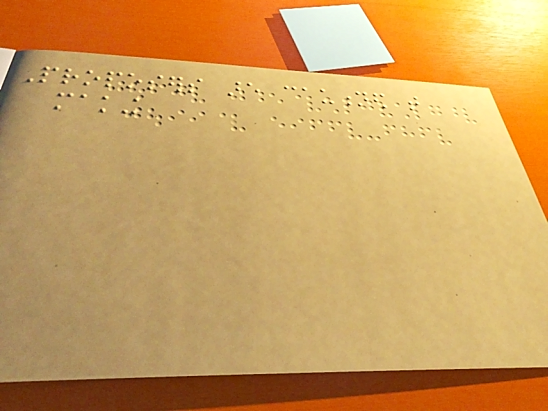Proposers are cautioned that
making
